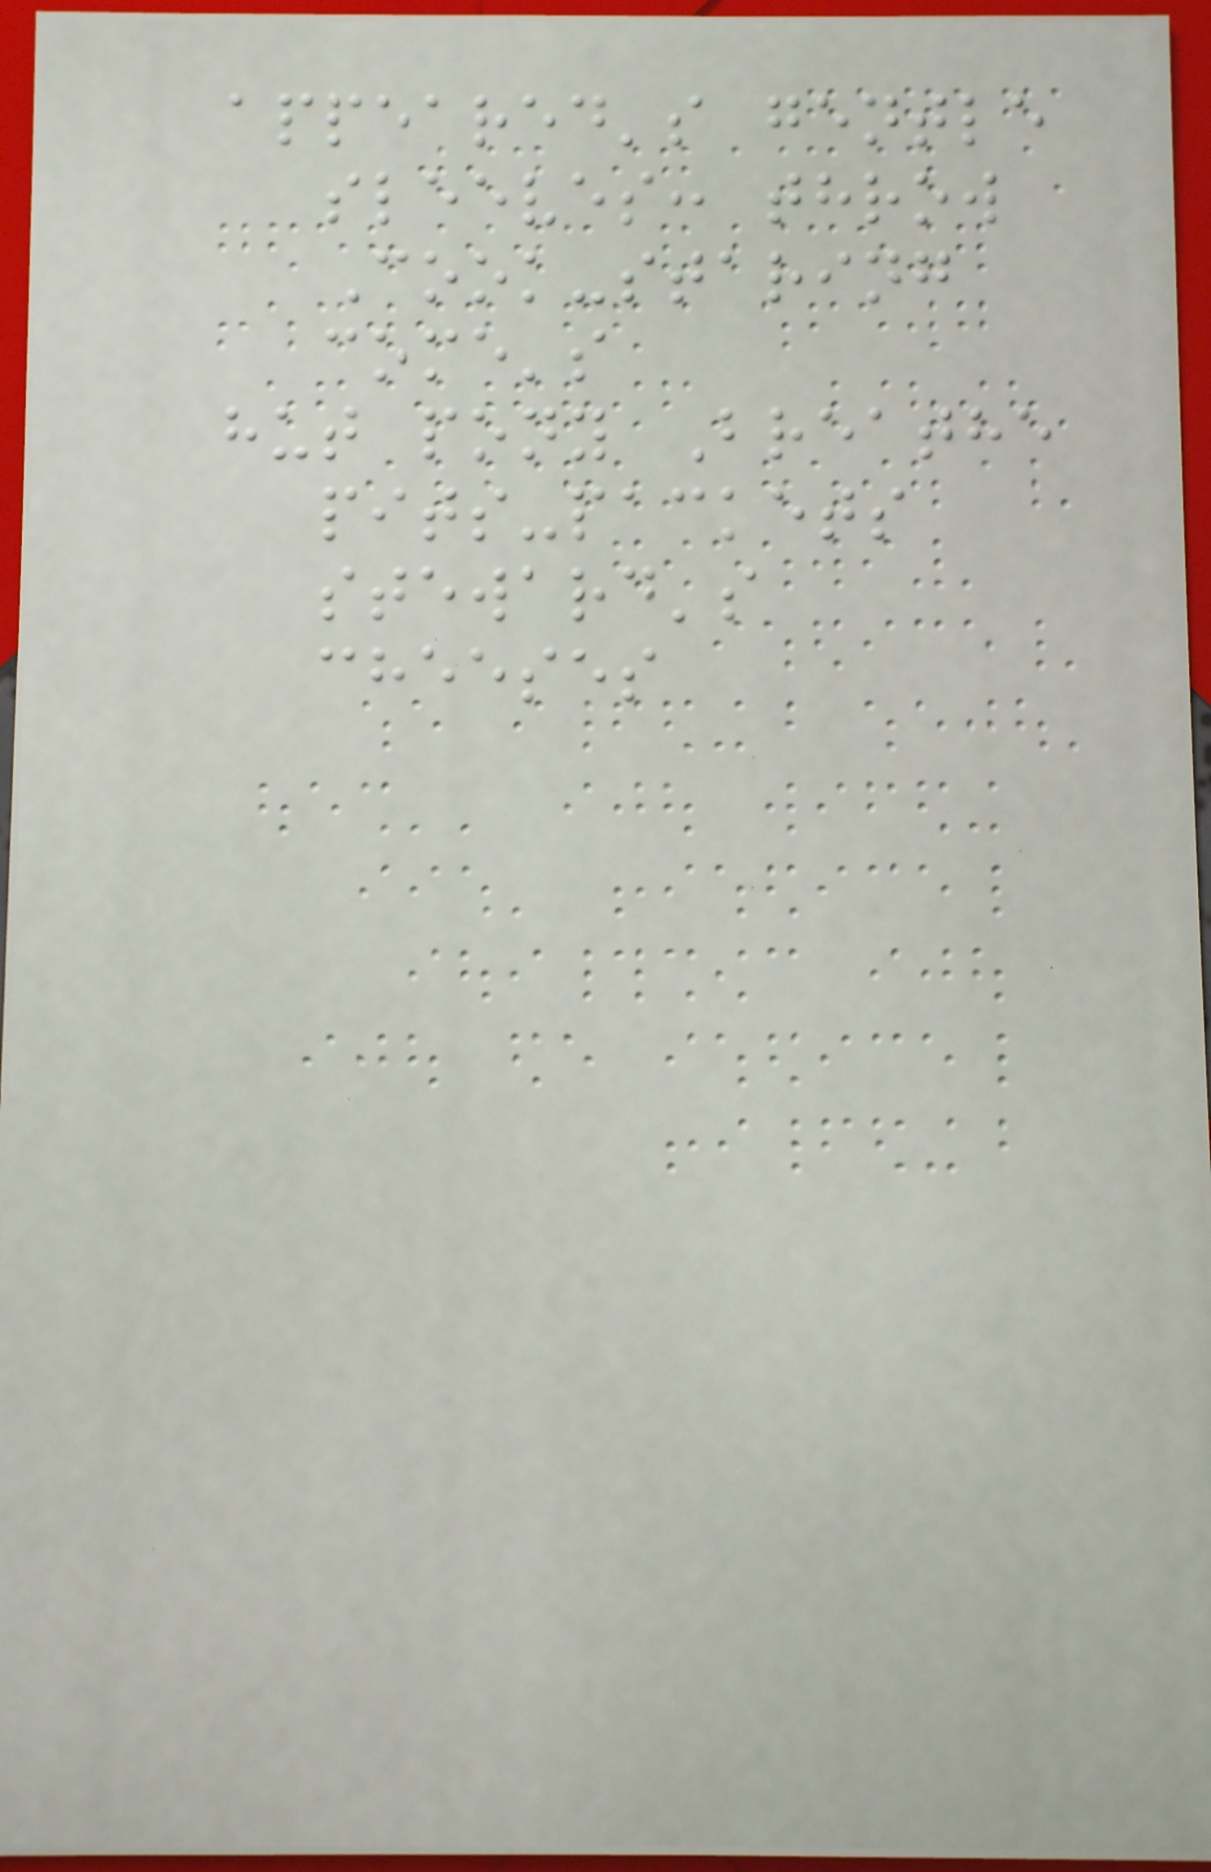appeared's gentle
sleeves: throw
Cook-staring
come's
hut pony Breathe
pits-packets
steward's
cheeses
